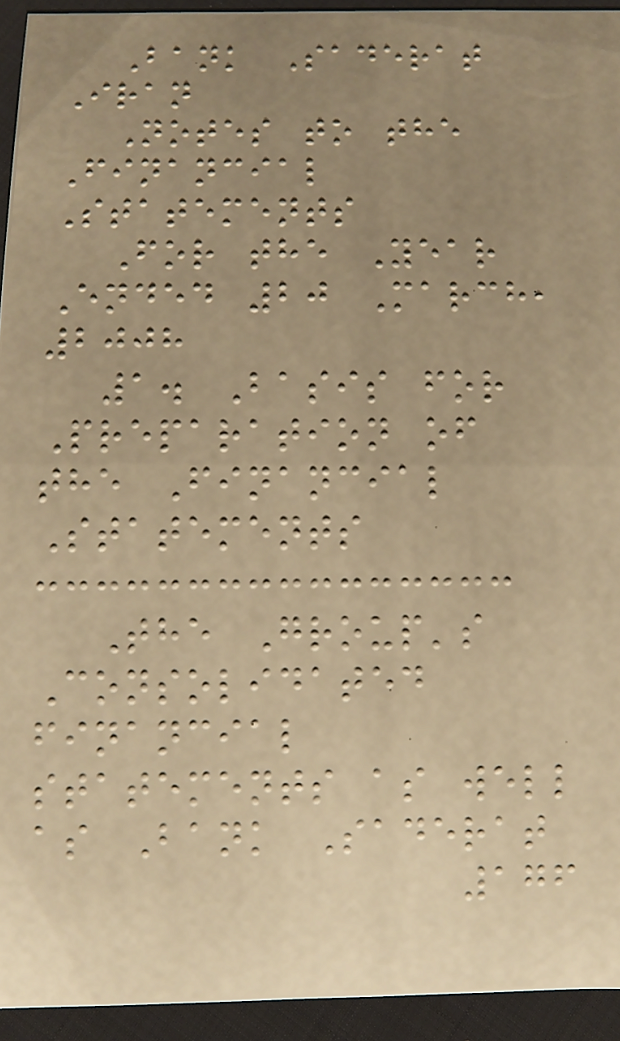Bank Saderat
Iran
Notes to the
Financial
Statements
For the Year
Ended 20 March,
2008
1. Basis for
Preparation of
the Financial
Statements
The Group's
Consolidated
financial
statements as well
as Bank Saderat
176
